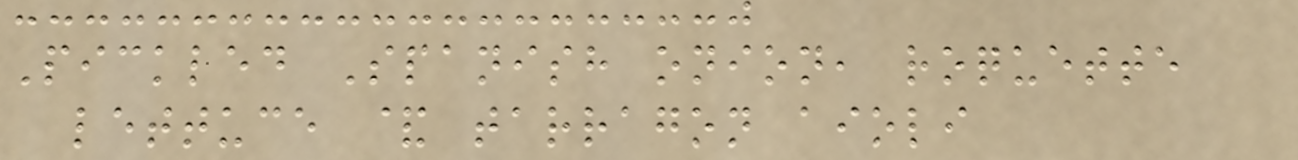Pickled Spanish onion, roquette
lettuce & tarragon aioli
